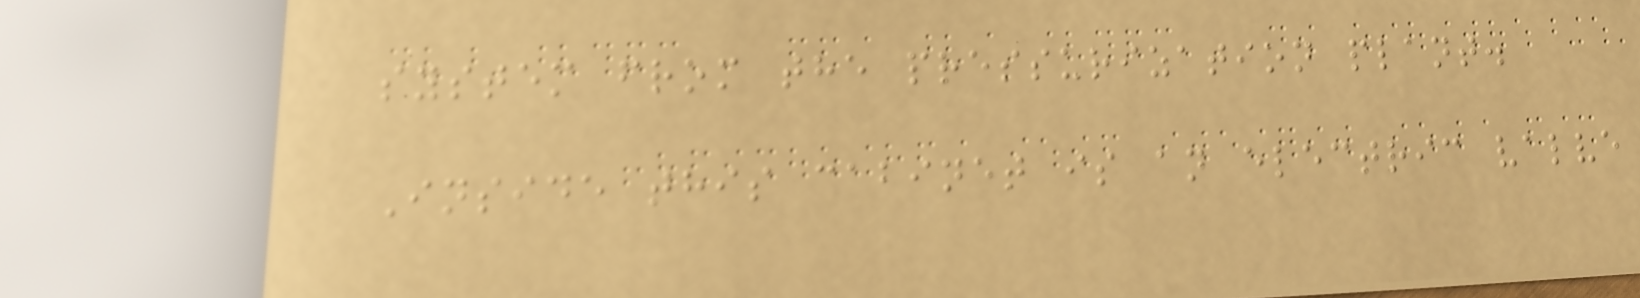system from the pressurization plant.
Inside this cabinet is an electric valve
